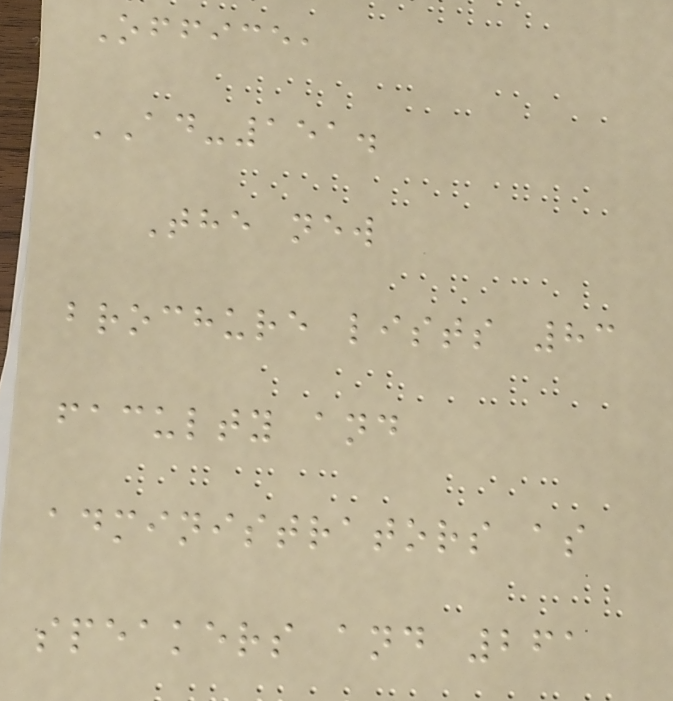Office,
AD-151.
The new
brochure lists 83
faculty and
administrators as
speakers and 261
